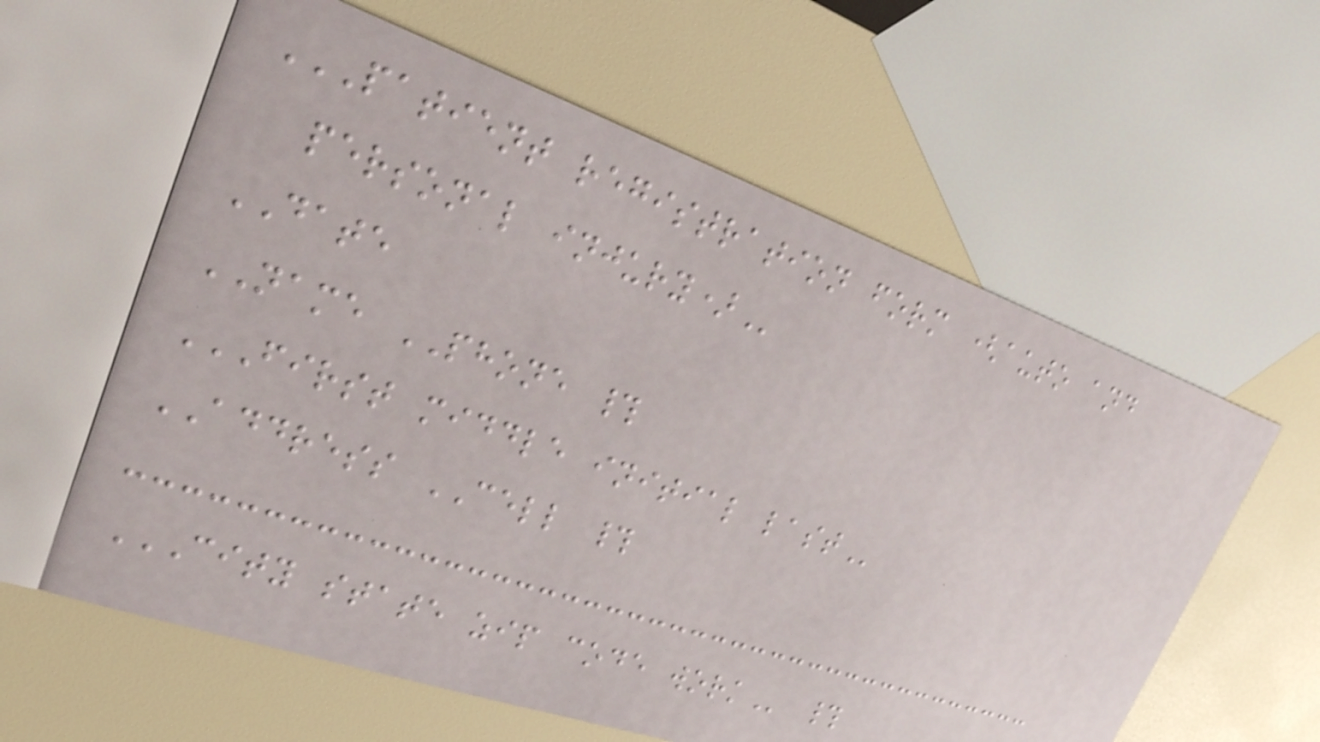PATIENT REGISTRATION FORM (AUTO AND
PERSONAL INJURY)
DATE
NAME PHONE #
FIRST MIDDLE INITIAL LAST
ADDRESS CELL #
CITY STATE ZIP CODE WORK #
